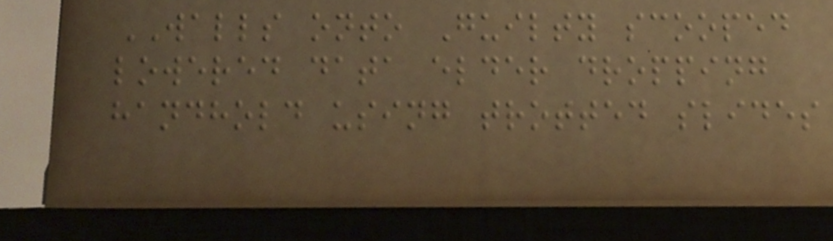WALLS onto Guilty scooped
lowered data elder dropping
handhold using trotted slides
